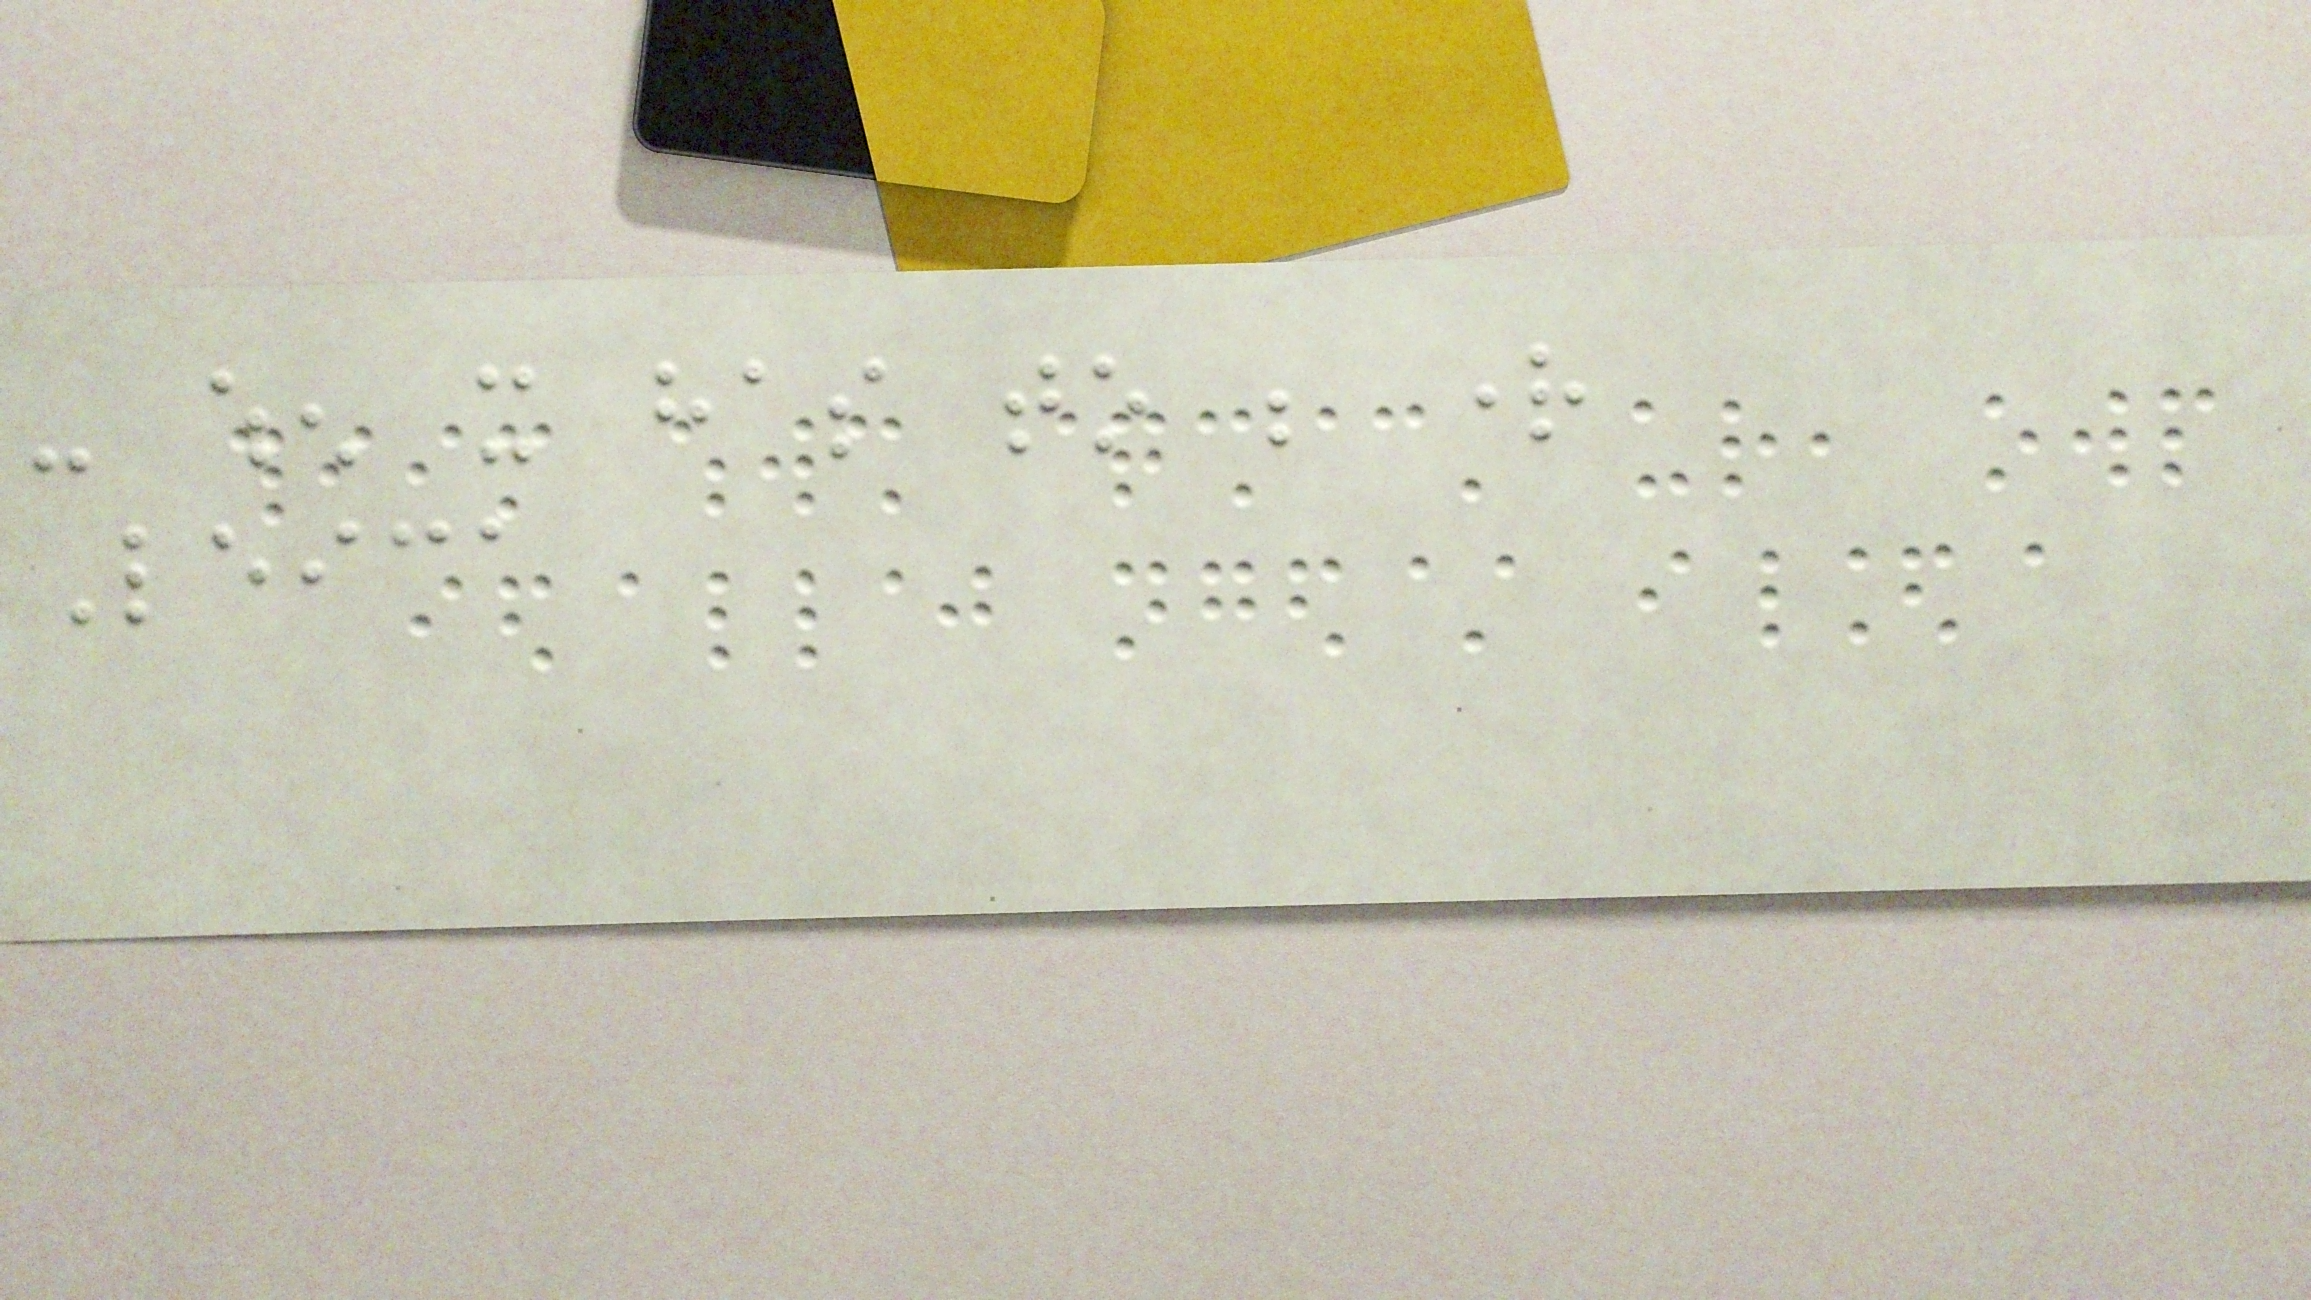- when it has to be right
Leica
